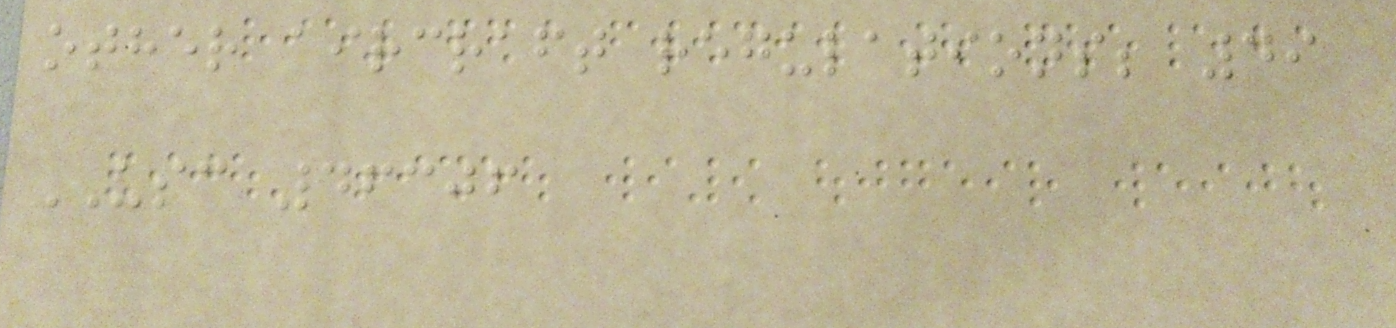other aircraft regulations; 49
USC 46306
